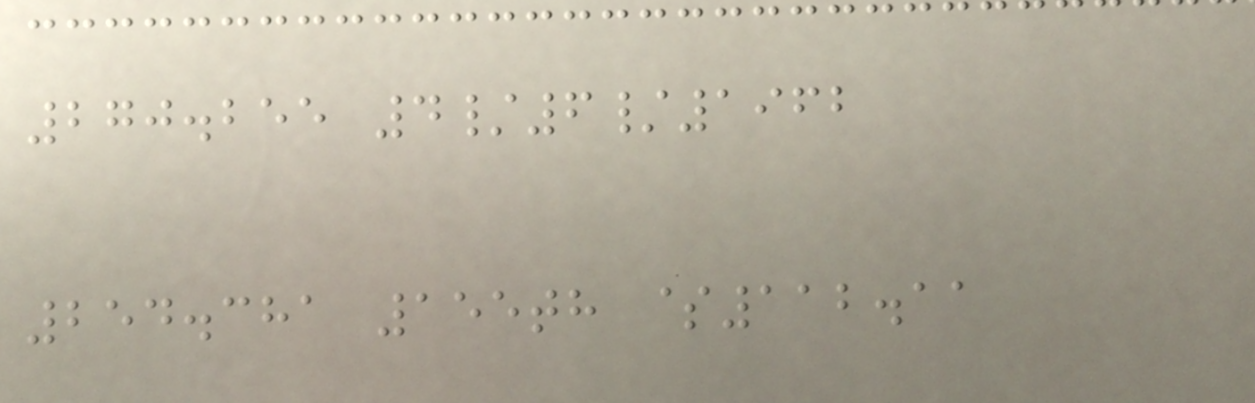270.255 4/6/1962
254.381 155th $112.11
